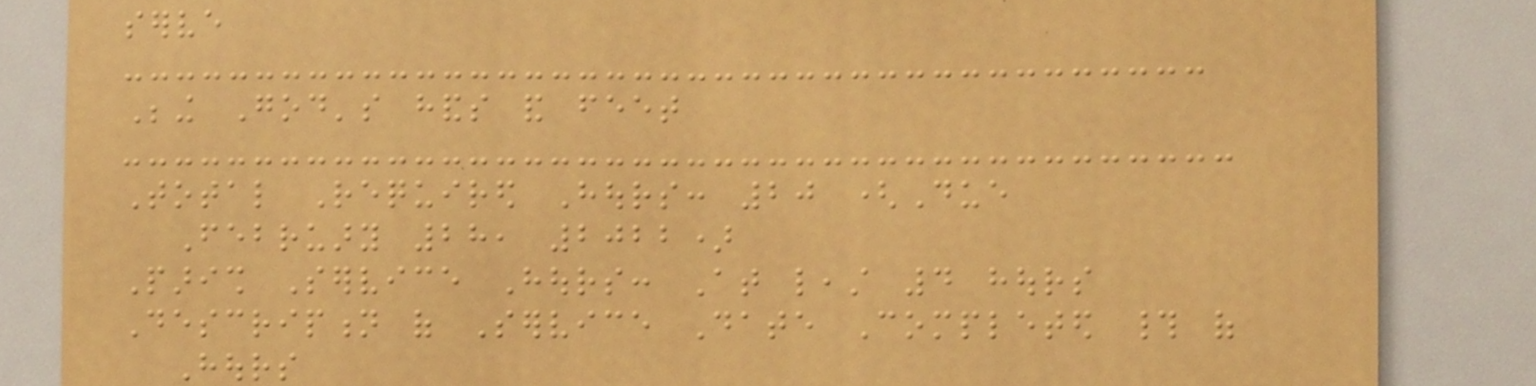serve
Being God's hands and feet
Total Required Hours: 20 (Due
February 28, 2022)
Parish Service Hours: At least 4 hours
Description of Service Date Completed # of
Hours
